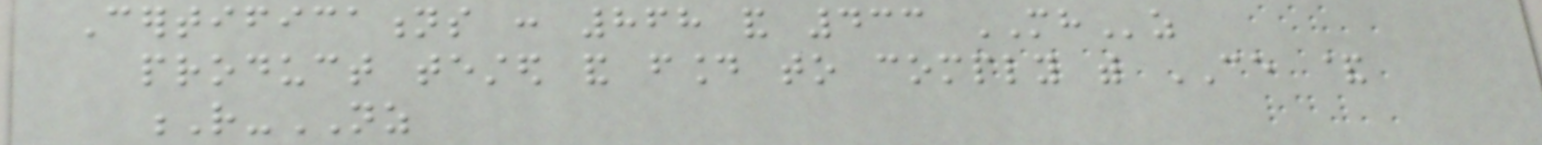Certifications : 868 and 433 MHz
product tested and found to comply with CE &
R-NZ
